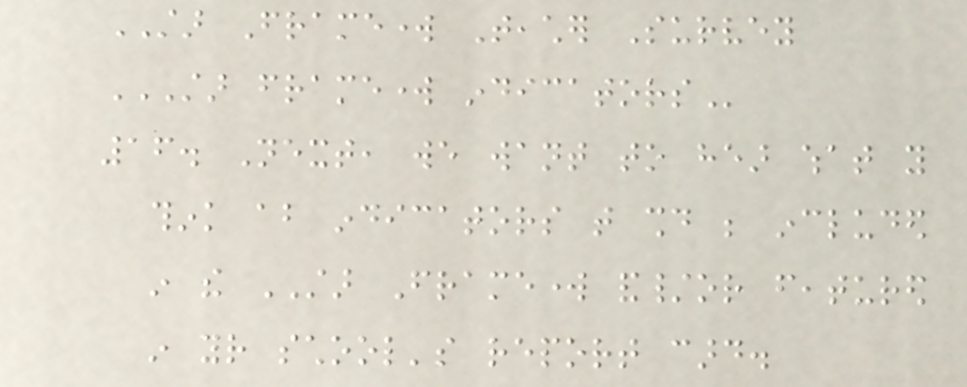STAR Framework Teacher Survey
STAR FRAMEWORK INDICATORS
16. Next, we want to hear what you
think about indicators that should be included
in the STAR Framework and/or featured
in your school's report card.
